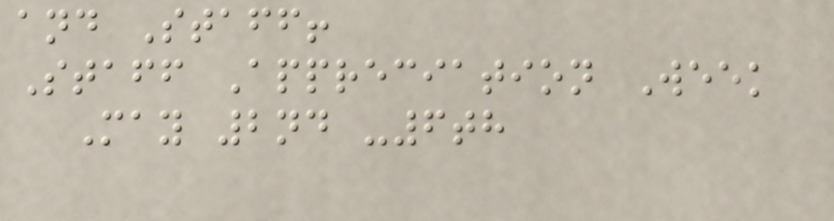and Staff!
Staff Appreciation Week
May 2nd -6th
